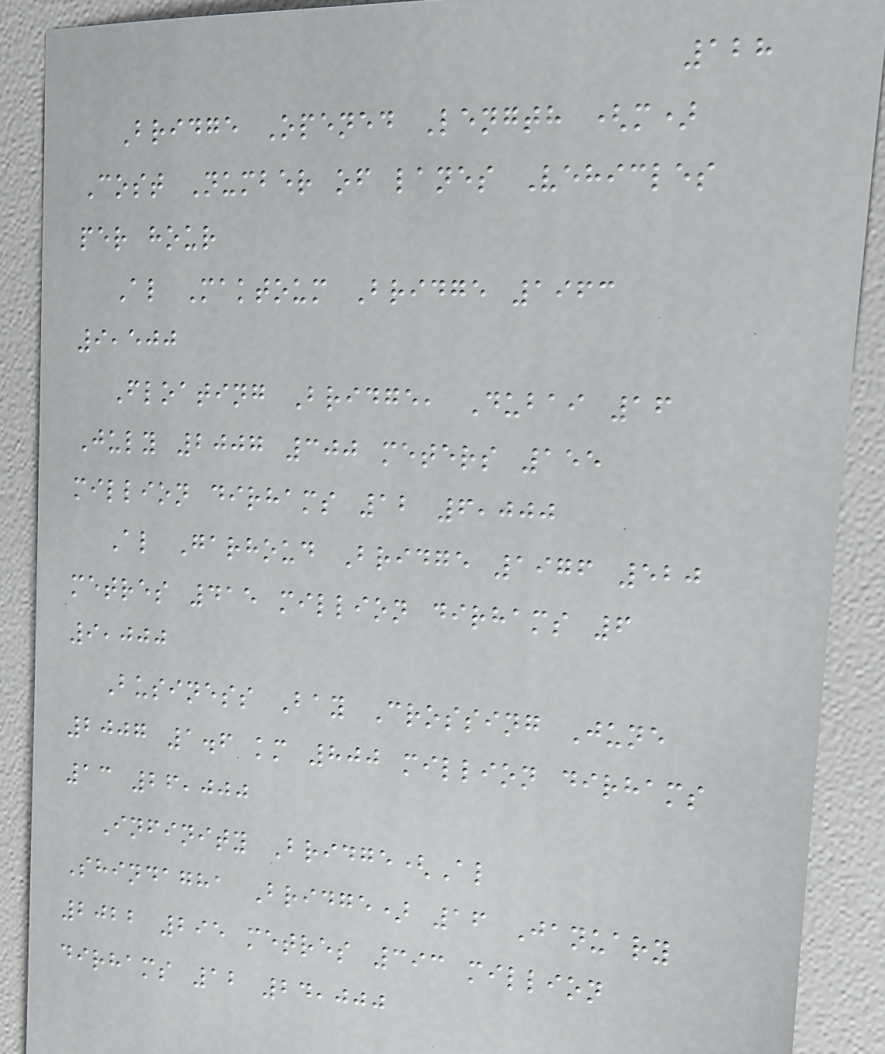128
Bridge Opened Length (m)
Cost Number of lanes Vehicles
per hour
Al Maktoum Bridge 1963
9,500
Floating Bridge, Dubai 16
July 2007 300 meters 155
million dirhams 12 6,000
Al Garhoud Bridge 1976 520
metres 415 million dirhams 6
9,000
Business Bay Crossing June
2007 1.6 km 800 million dirhams
13 26,000
Infinity Bridge(Al
Shindagha Bridge) 16 January
2022 295 metres 393 million
dirhams 12 24,000
